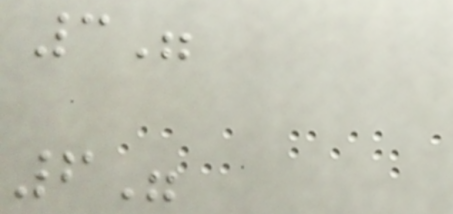3"
6"
